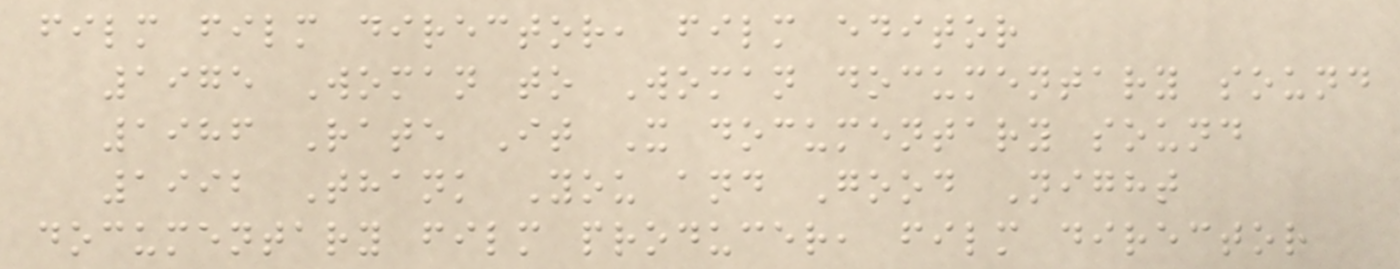film film director, film editor
1975 Woman to Woman documentary sound
1986 Rate It X documentary sound
1992 Thank You and Good Night
documentary film producer, film director
